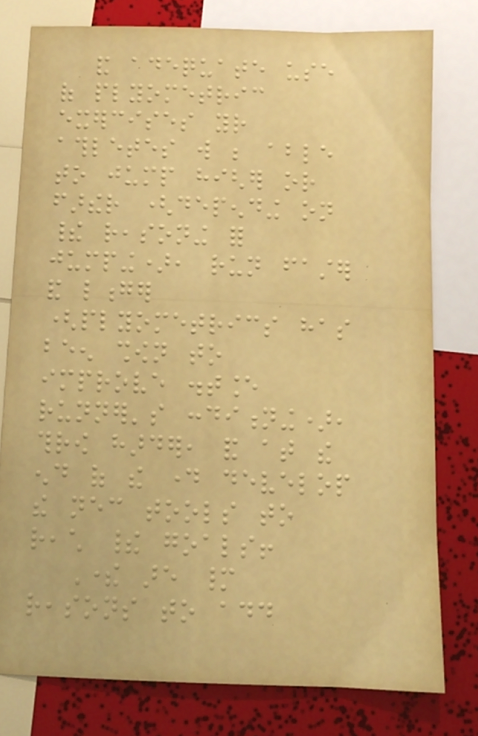and adequate use
of plyometric
exercises your
athletes will be able
to jump higher or
farther (depending on
their reasoning for
jumping), run faster
and longer
(plyometrics has
been shown to
improve distance
runner's conditioning),
throw harder, and at the
end of the day develop
the necessary tools to
reach their goals!
There are many
reasons to add
